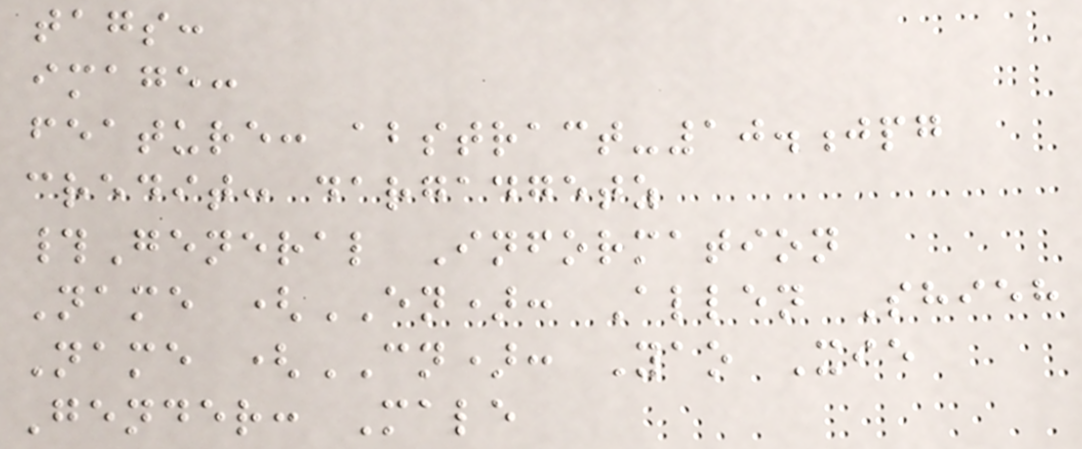tags:
image:
feature: abstract-10.jpg
credit: dargadgetz
#General Information
Name (EN): Allen Shieh
Name (CN): Yao Xie
Gender: Male
